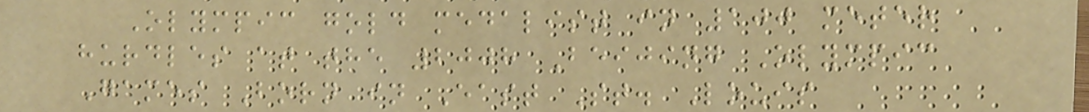Olympic gold medalist in 100 meter
hurdles at the 2008 Beijing Olympic
Games Born in East St. Louis
